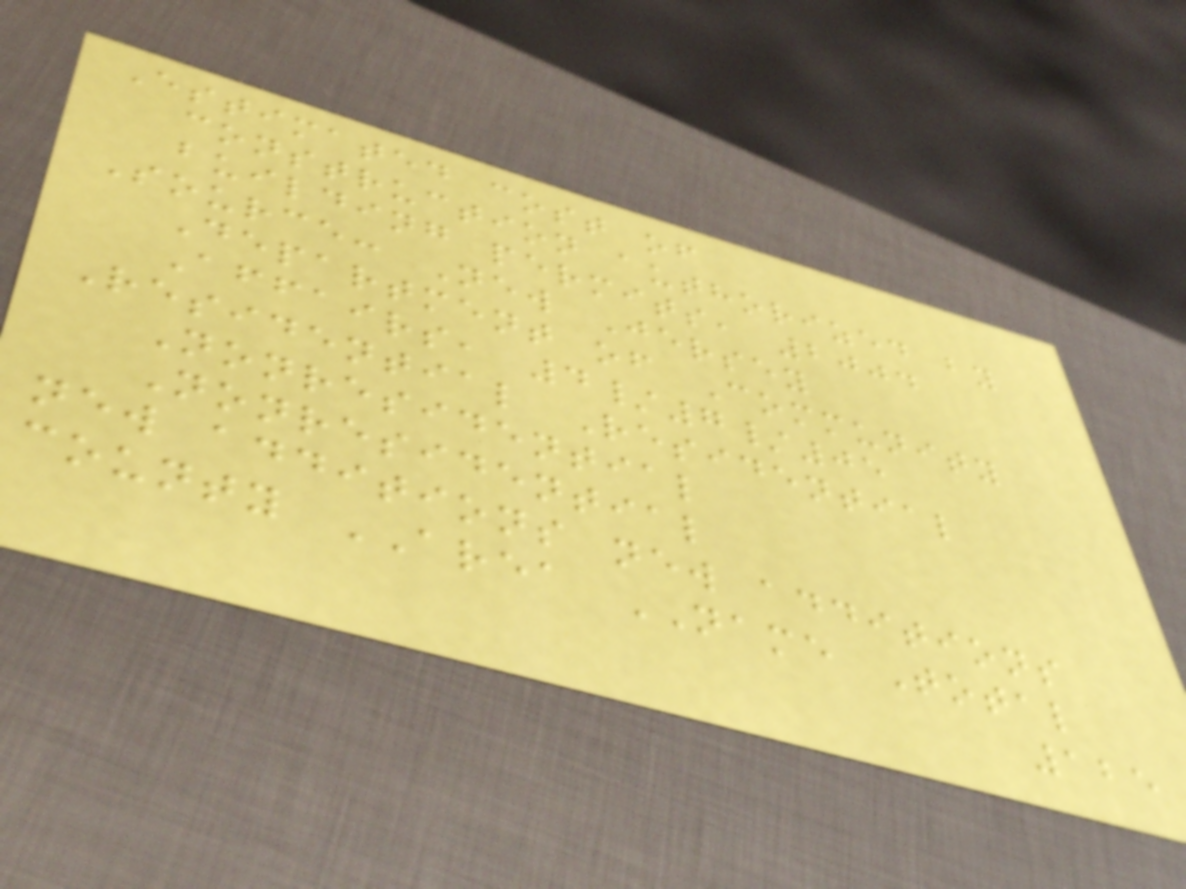Estimated cost of
construction authorized by
building permits, 2004
Source: New Jersey
Department of Community
Affairs, 4/7/05
Residential Residential
Nonresidential
Nonresidential
new additions new additions
county AREA NAME Total
125
